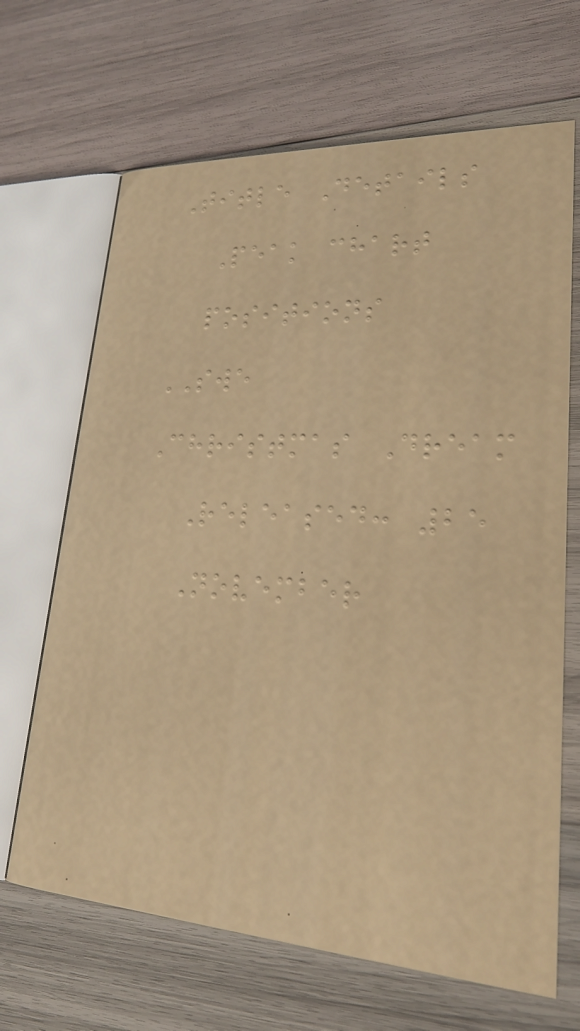Title Details
Peak chart
positions
SWE
Christmas Dream
Released: 25
November
